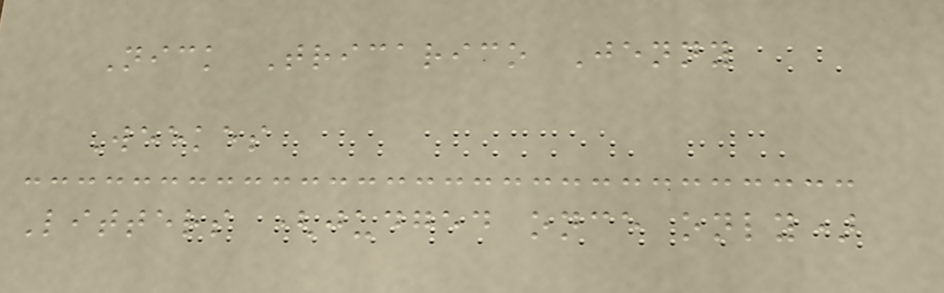Nick Tricarico Jenny
Weekes
Litters (judged once only)
